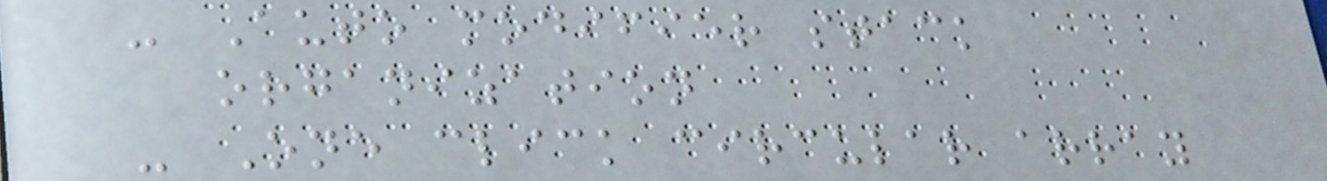- Auto modifier stack
organization
- One click circular array
